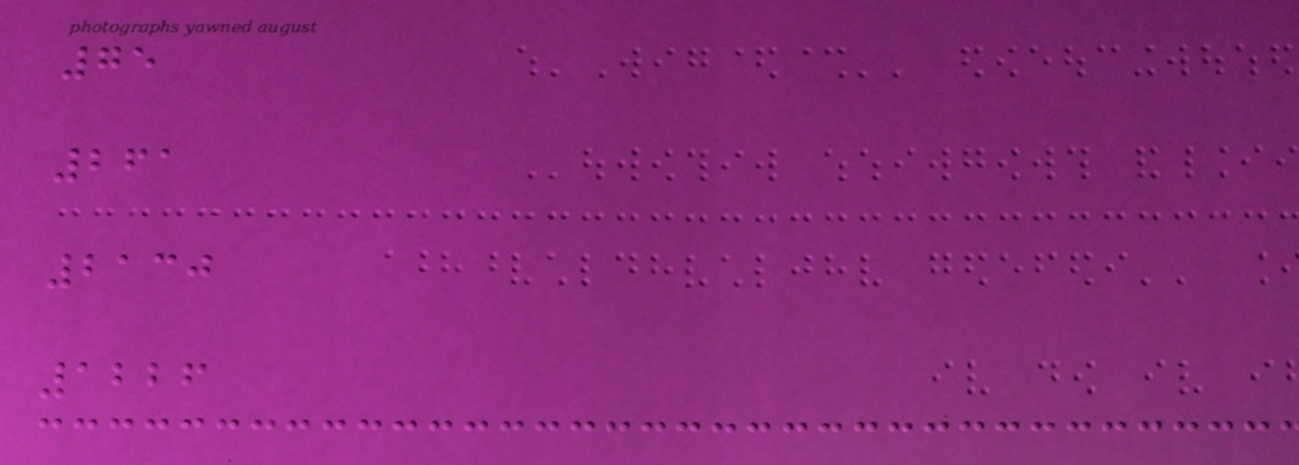75
261
2130
1226
